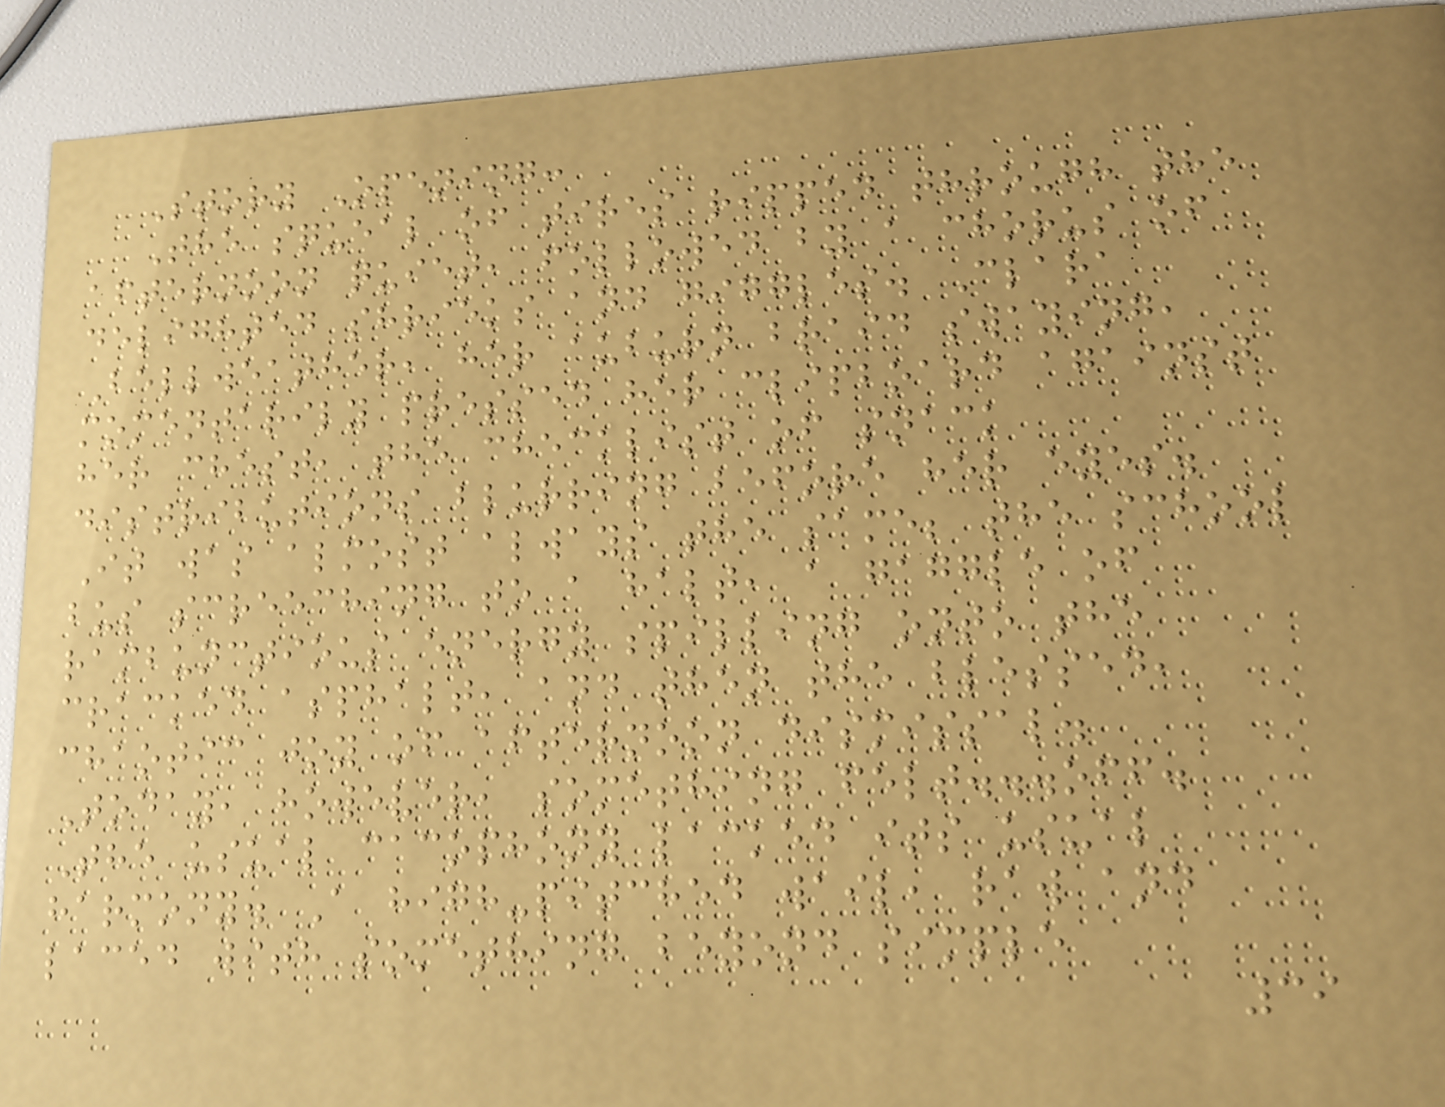Story Opening:
The squeal of tires ripped through the
afternoon quiet, followed by a chorus of
delighted shrieks and giggles. Clara
Bellweather, her auburn braid swaying,
momentarily pressed her clipboard against
her chest, the checklist of snack
distributions blurring before her eyes.
It was almost always the same; the school
bus screeching to a halt, a gaggle of
rambunctious energy spilling onto the
cracked asphalt, and then the blessed,
chaotic joy of afternoon dismissal.
Today, however, something felt...off.
The usual cacophony lacked its usual
harmony. A high-pitched wail, raw and
laced with something beyond simple
39
